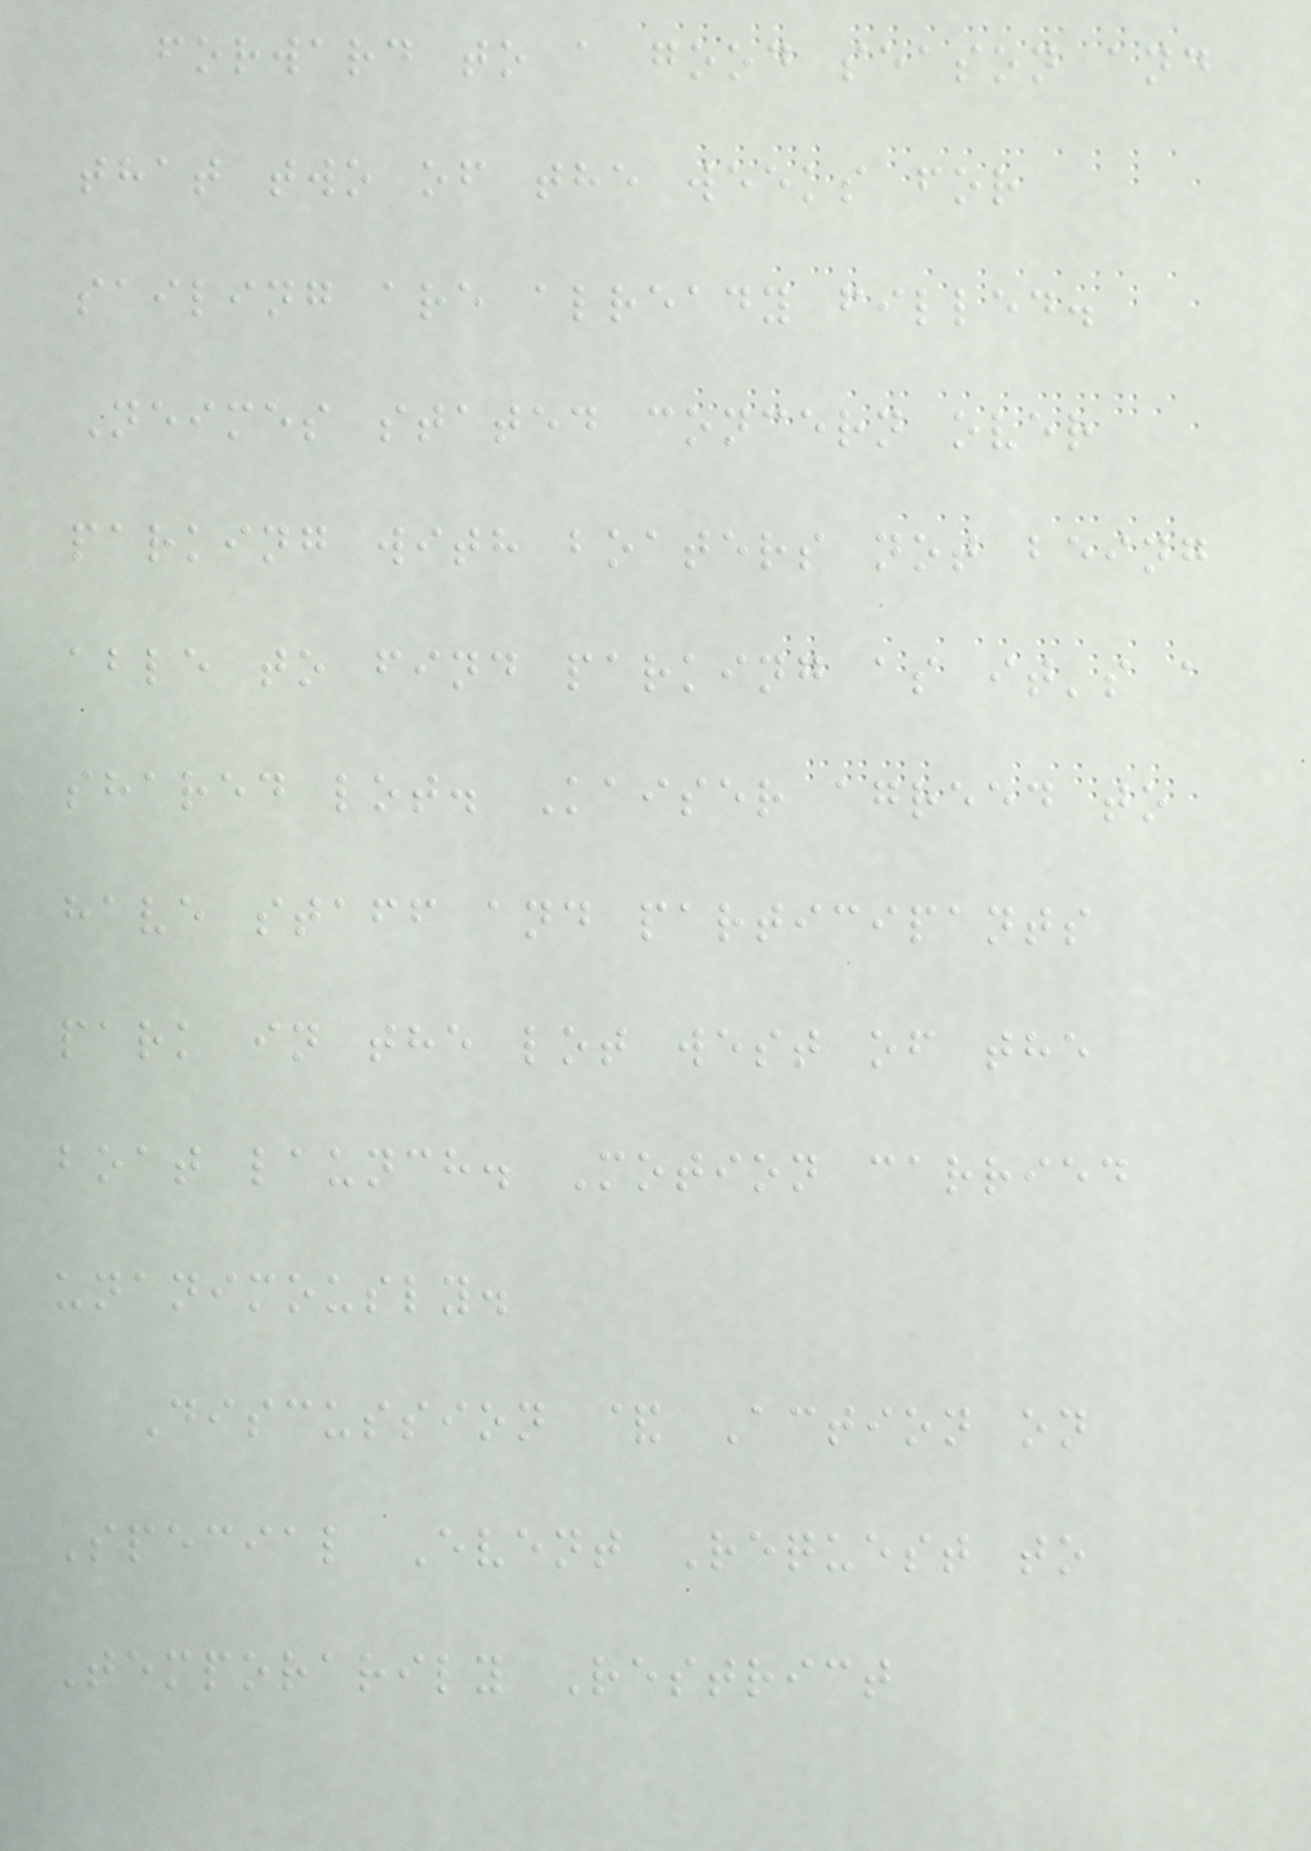forward to a good season and
that two of the weeks for
sailing are already filled.
Neimes stated concern over
parking with boaters not being
able to find parking as it's a
shared lot. Kaiser agreed to
have staff and participants
park in the lot west of the
boat launch. Motion carried
unanimously.
Discussion & Action on
Special Event Request to
Temporarily Restrict
